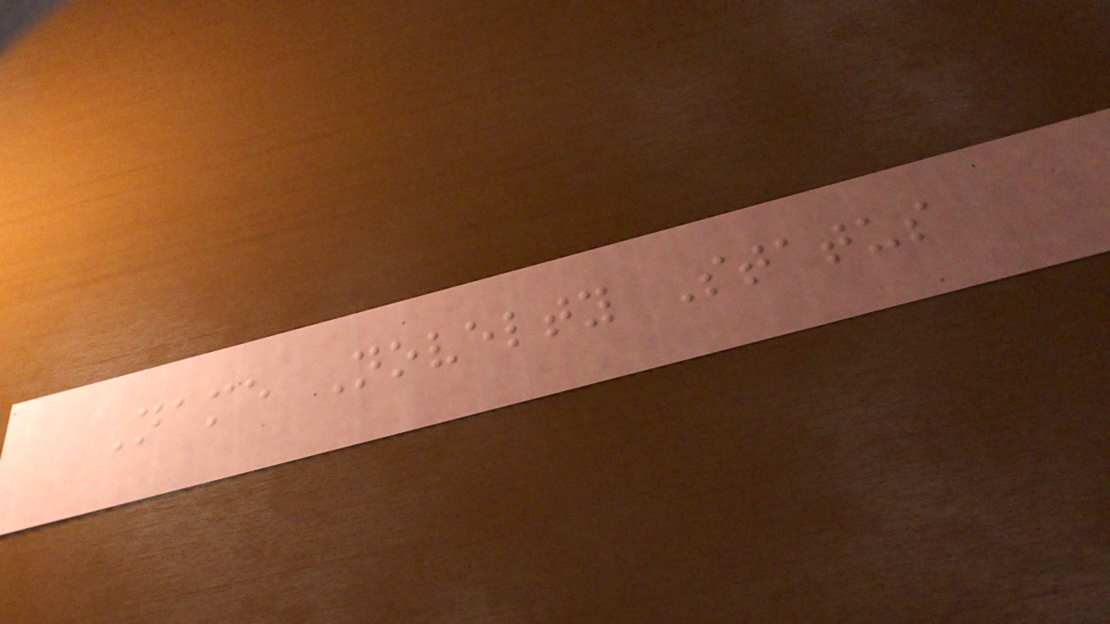Name Novelty Status
